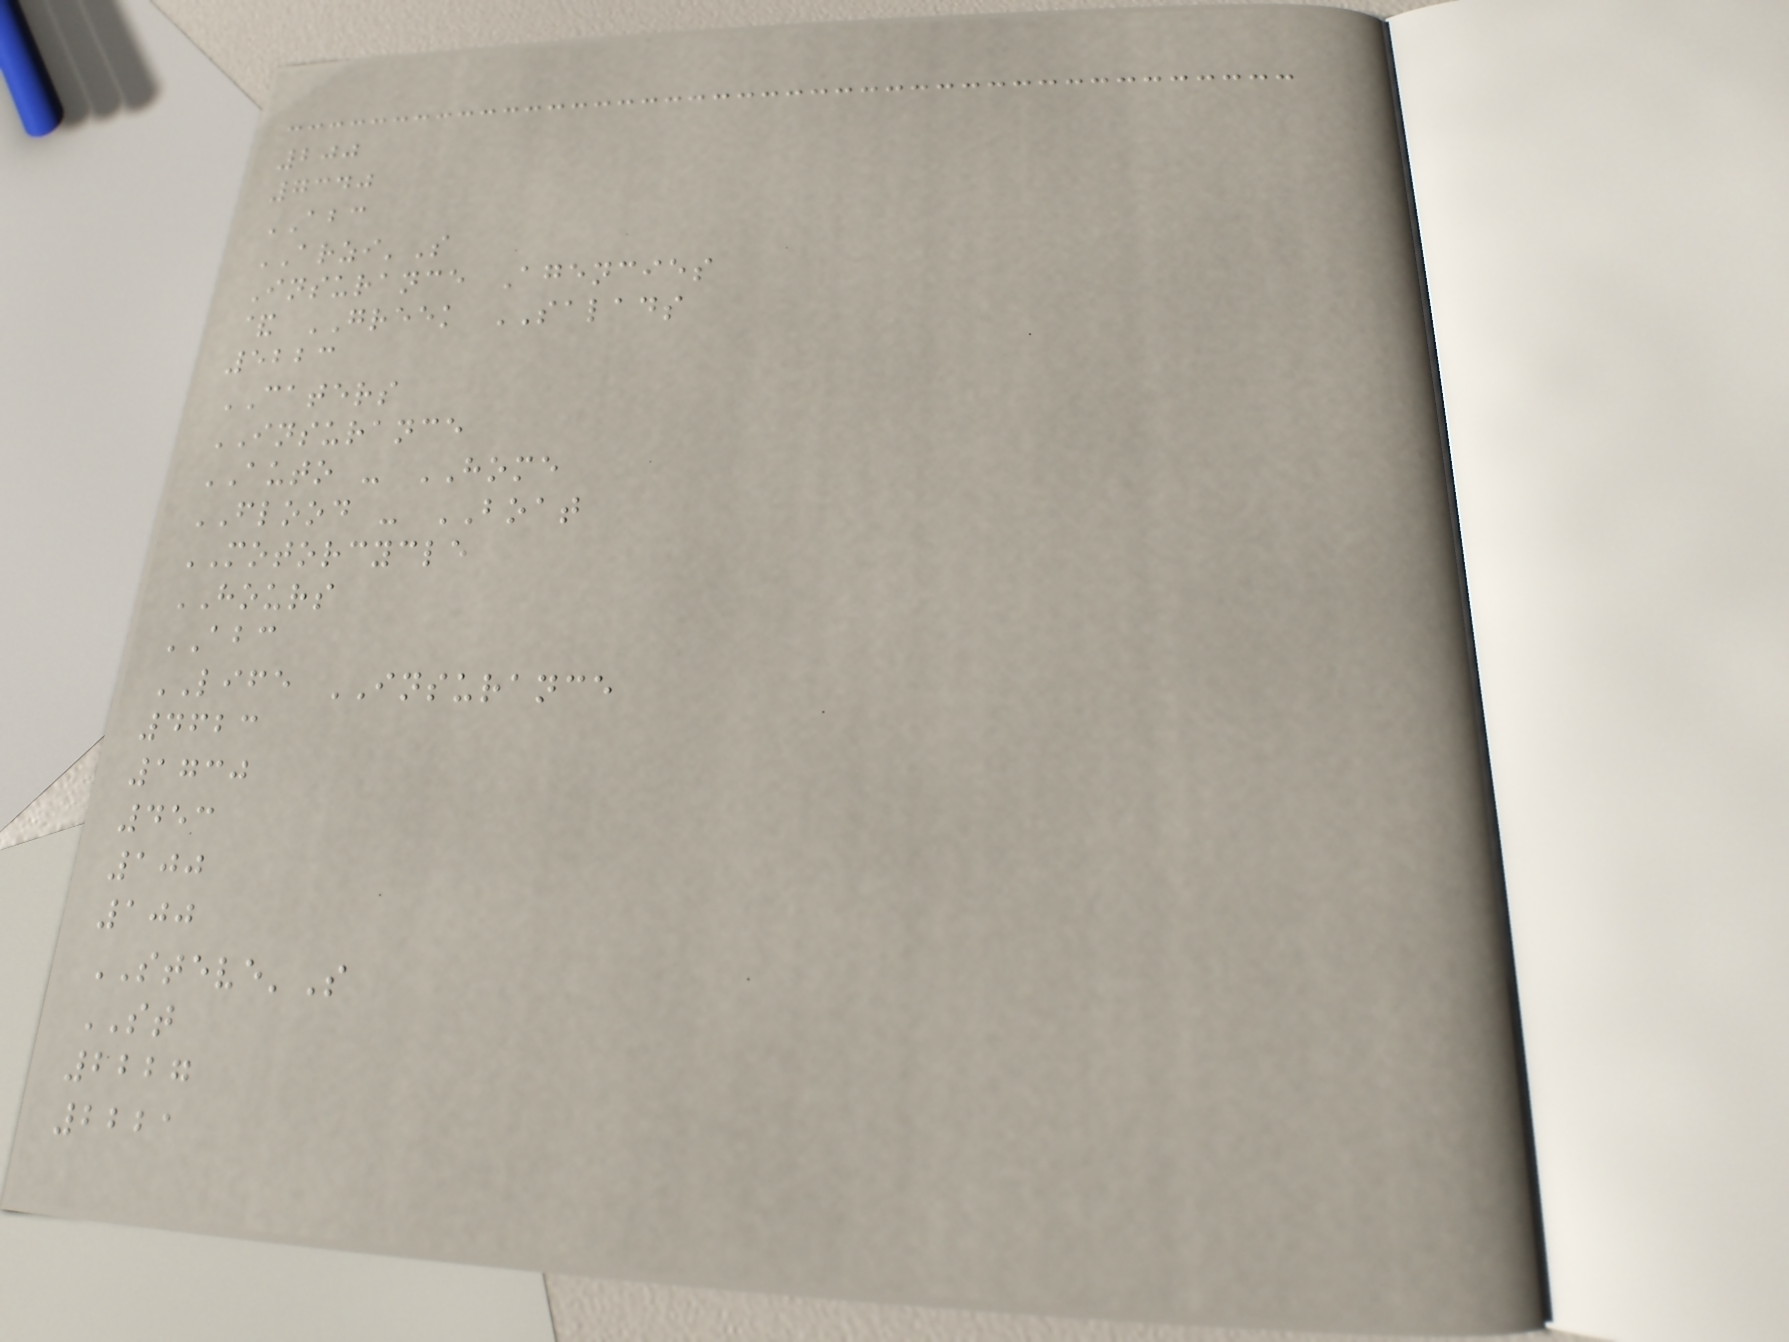200
7340
ABC
ARZI'S
Insurance Agencies
& GREEK SALADS
5223
CATERS
INSURANCE
AUTO - HOME
FLOOD - BOAT
MOTORCYCLE
HOURS
ABC
LIFE INSURANCE
4623
1730
453
100
100
STEVE'S
ST
2227
2221
